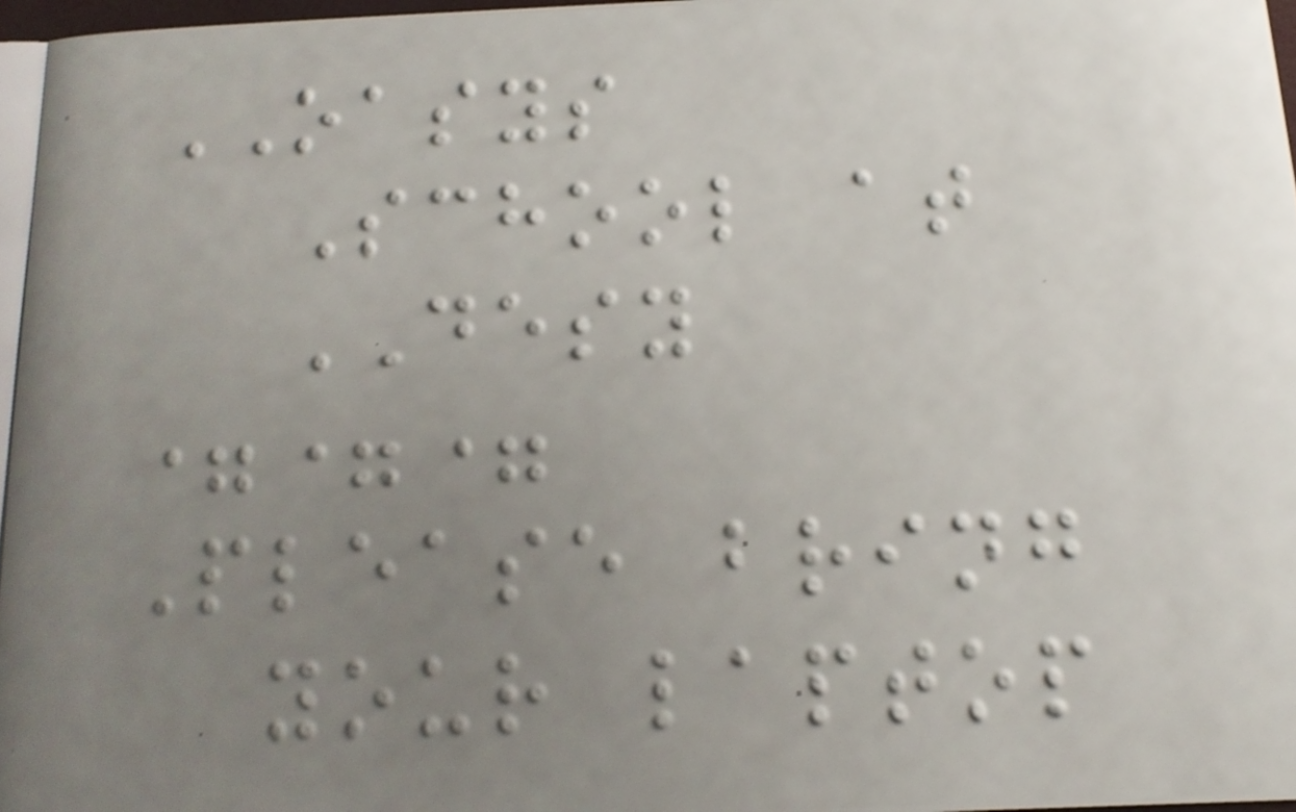OASYS
School at
DESY
===
Please bring
your laptop
